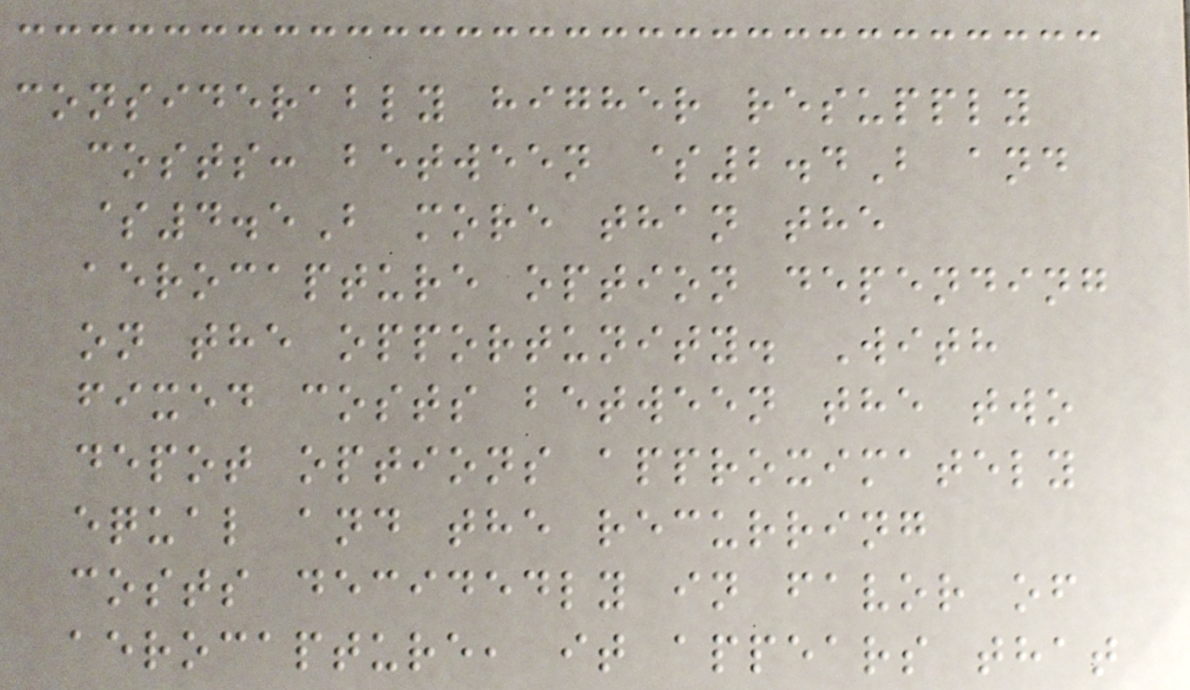considerably higher resupply
costs: between $2.4B and
$4.5B more than the
aerocapture option depending
on the opportunity. With
fixed costs between the two
depot options approximately
equal and the recurring
costs decidedly in favor of
aerocapture, it appears that
